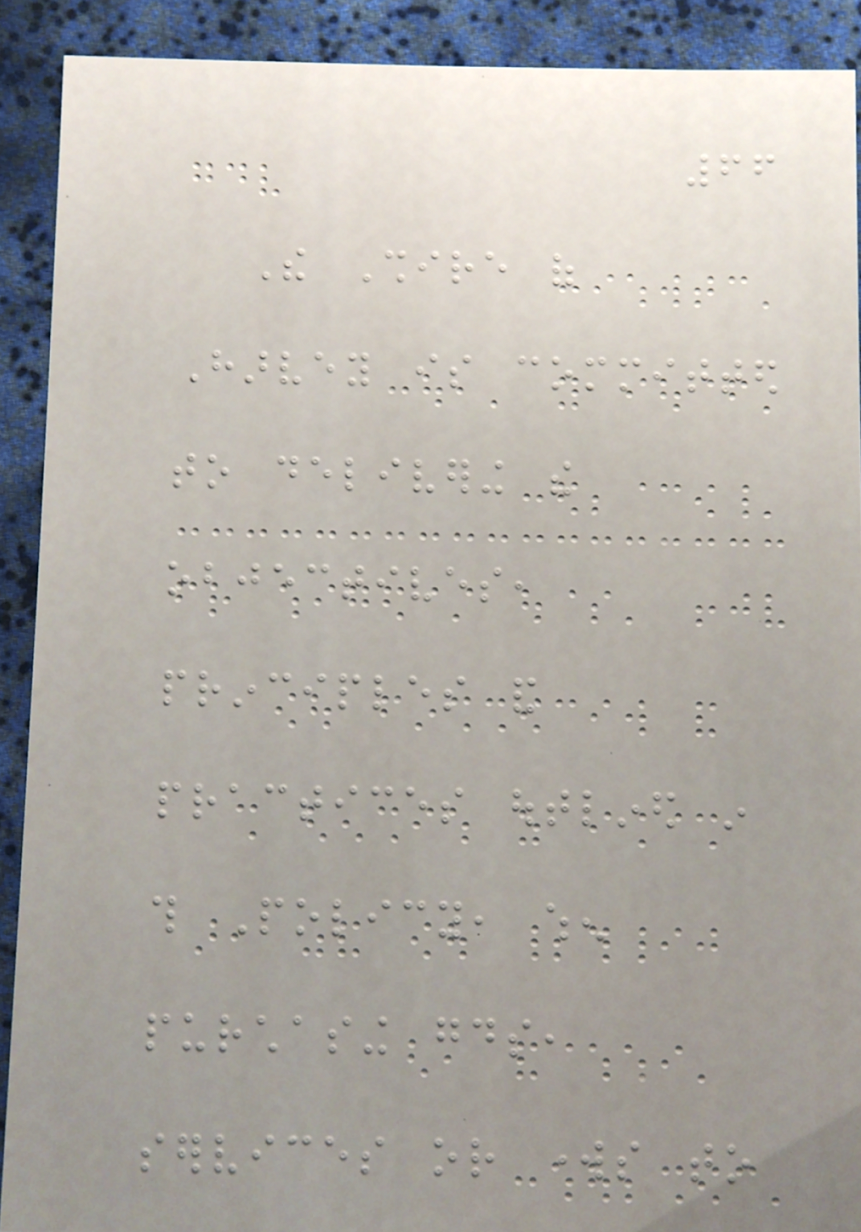66
The Shire of
Harvey is committed
to delivering the
objectives,
principles and
practices outlined in
this Policy, when
purchasing goods,
services or works to
